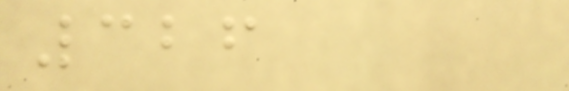326
